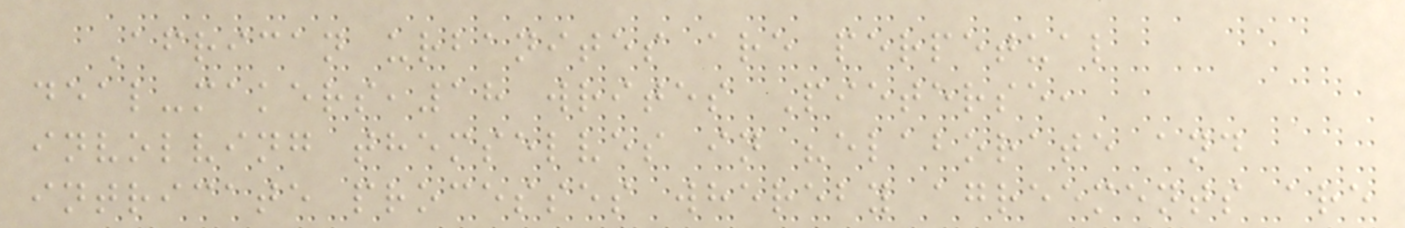African urbanites are perpetual
deal-makers,18 writes Pieterse,
involving themselves in "elaborate and
intricate processes whereby agreements are
